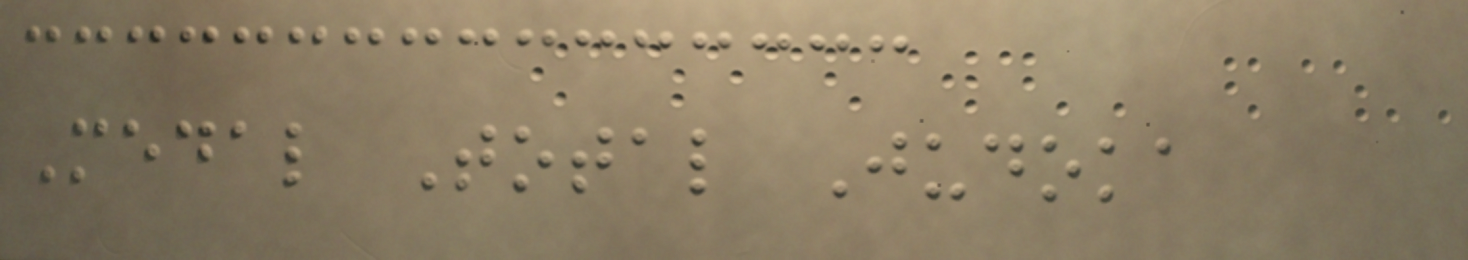Medal Total Judoka
